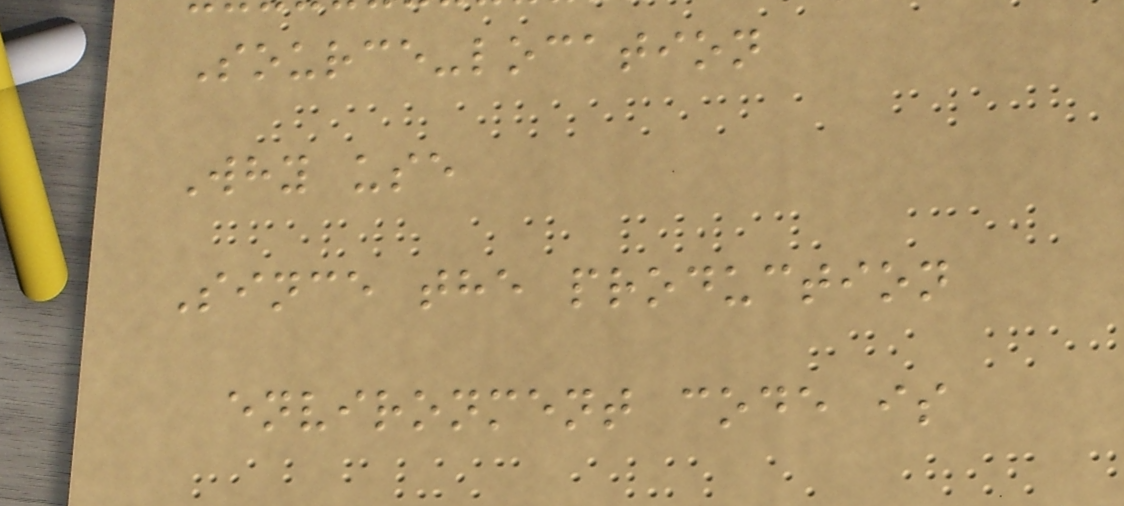Source-location
Why use
Since the production
environment code is
